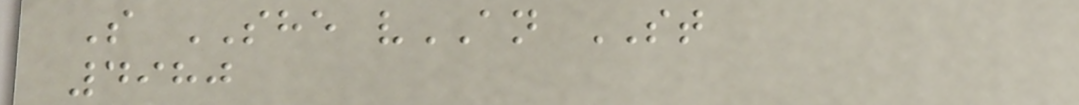S SHE vAN ST
4980
